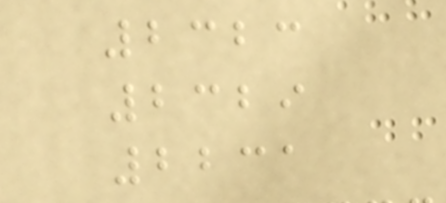2323
2329
2231
